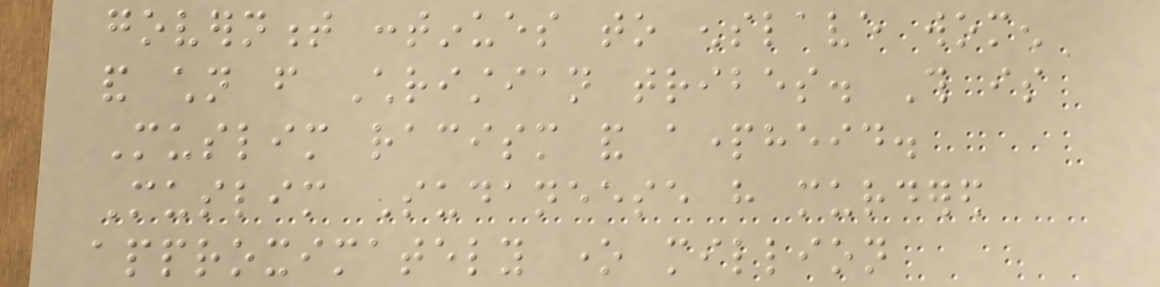government continues to enslave women
and children from Christian tribes. This is
Muslim racism and apartheid.
Muslim Sudaneese have murdered
approximately one million
